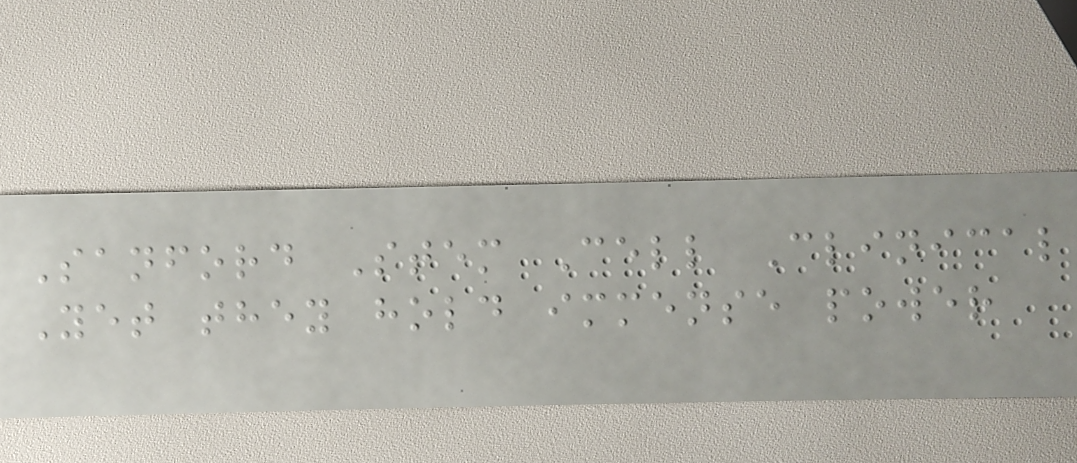Sanford Stem Cell Clinical
Yet they hold immense power
